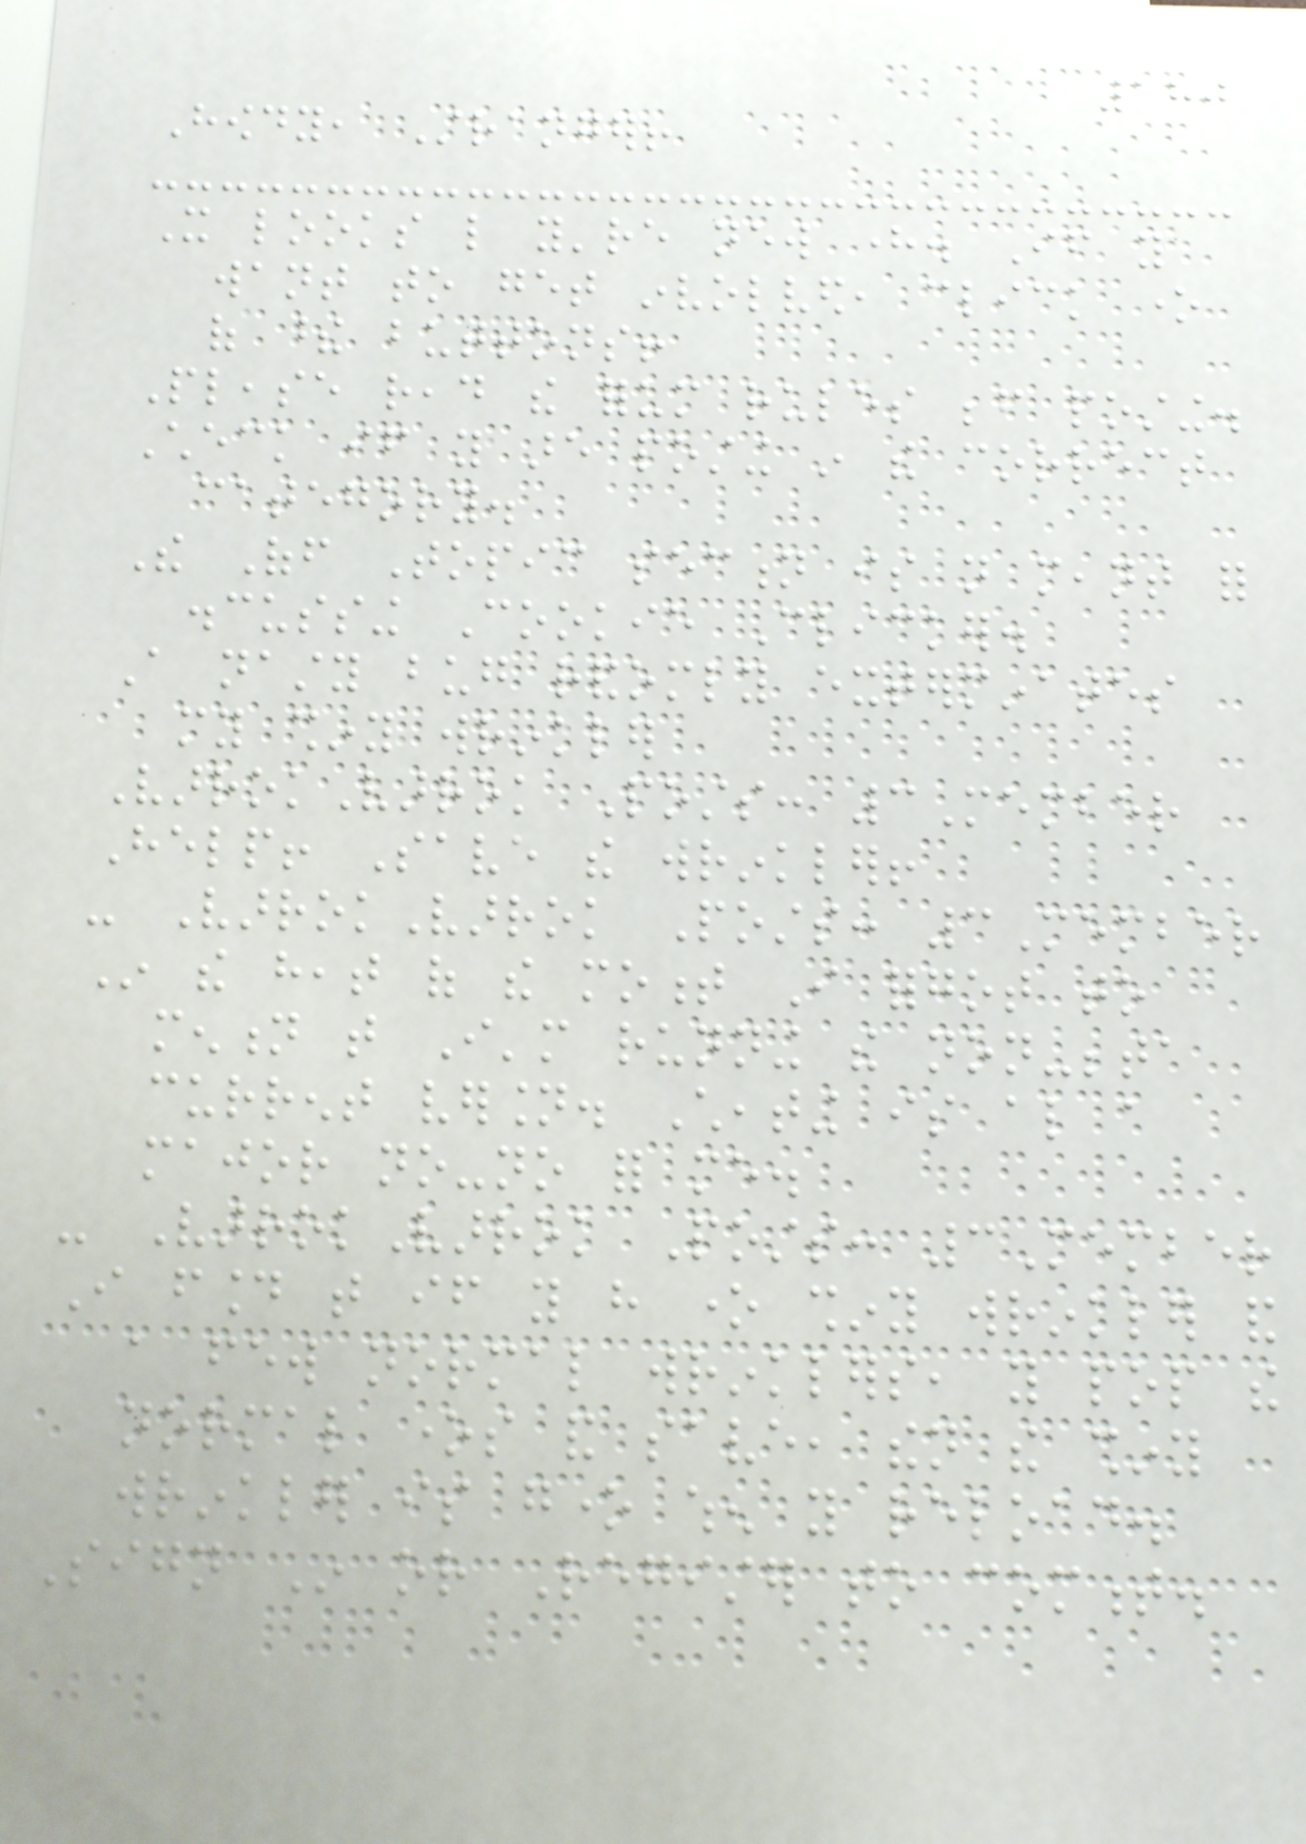180
Howdy, Stranger!
It looks like you're new here. If you
want to get involved, click one
of these buttons!
Please read the forum rules before posting.
Check if you are posting in the correct
category.
The Off Topic section is not meant for
discussing Cookie Clicker.
A nasty bug randomly exterminates
my shiny wrinkler
VarrokVarrok Posts: 3Member
Help! Save the wrinkler!
- VarrokVarrok Posts: 3Member
In the heat of the moment I forgot to
mention that I'm running the non-beta
current version. Cheating is also a
major no-no for me.
- VarrokVarrok Posts: 3Member
I found that if you have one shiny wrinkler and
a few normal wrinklers, you pop the
normal ones and save, then the shiny
wrinkler is gone when you reload.
Sign In or Register to comment.
